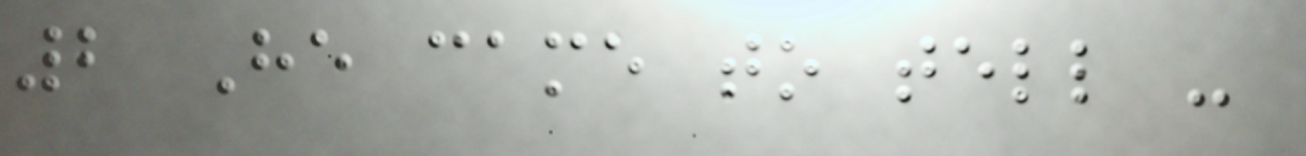2 He came to tell -
